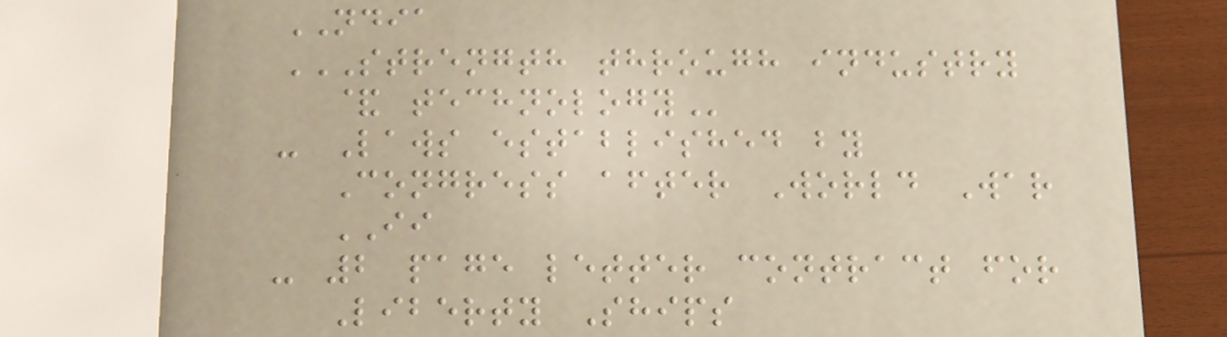NDIA
STRENGTH THROUGH INDUSTRY
& TECHNOLOGY
- Laws established by
Congress after World War
II
- 2 page letter contract for
Liberty Ships
